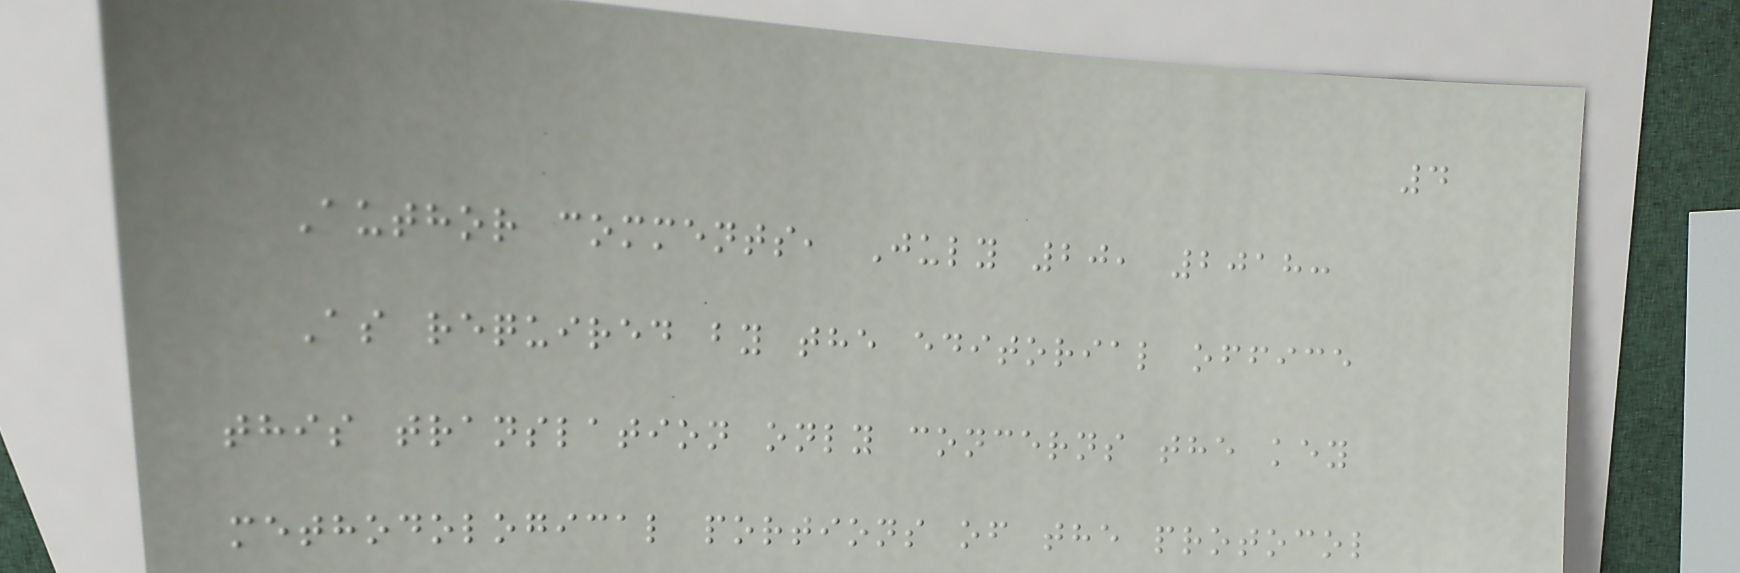4
Author comments, July 20, 2018:
As required by the editorial office
this translation only concerns the key
methodological portions of the protocol
